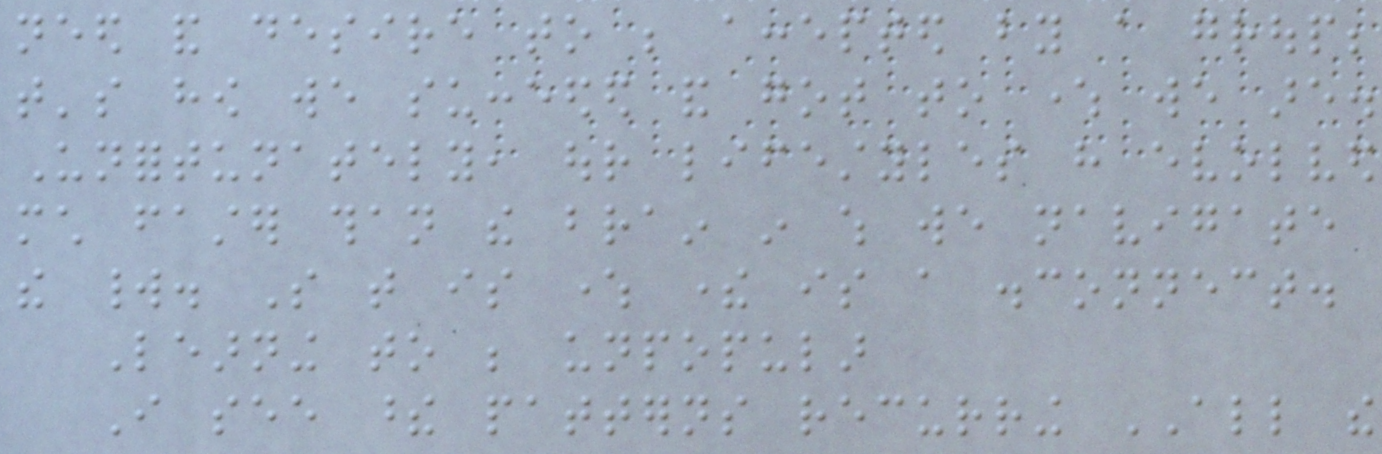need and desire to be accepted by a group;
that's how we succeeded and got to where we are.
Unfortunately, our lifestyles have evolved
much faster than the brain in which we navigate
the world. So that is where there is a disconnect.
Learning to be unpopular
I see these patterns recurring ALL the
